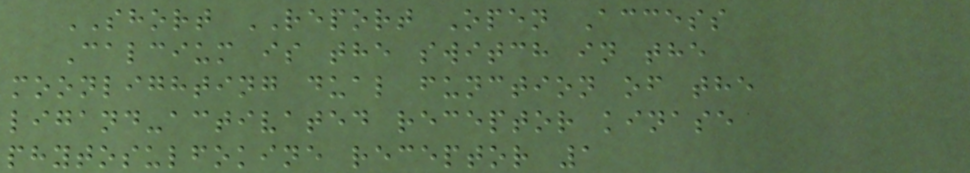SHORT REPORT Open Access
Calcium is the switch in the
moonlighting dual function of the
ligand-activated receptor kinase
phytosulfokine receptor 1
